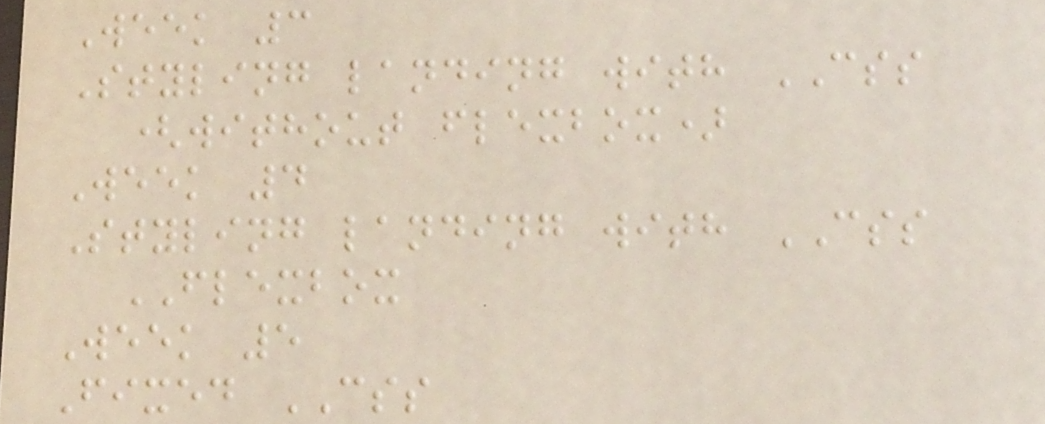Week 3
Styling landing with CSS
(without flexbox)
Week 4
Styling landing with CSS
FLEXBOX
Week 5
Fixed CSS
